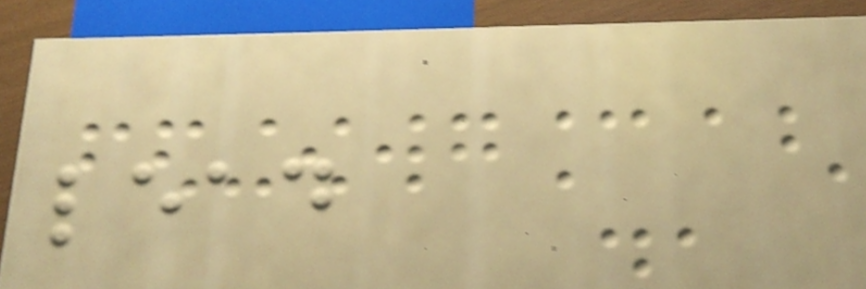lead
